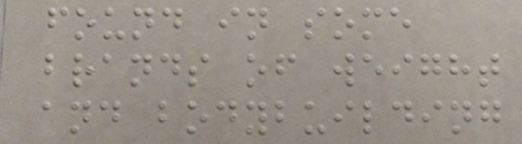found in some
brands of weight
and bodybuilding
